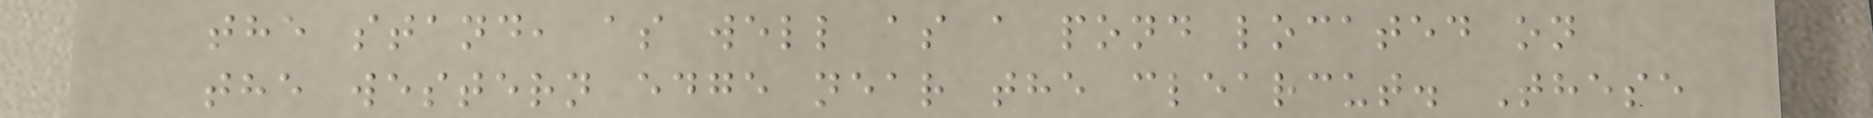the stand, as well as a pond located on
the western edge near the clearcut. These
